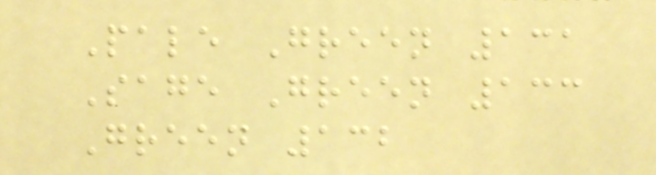Pale Green 131
Sage Green 133
Green 132
